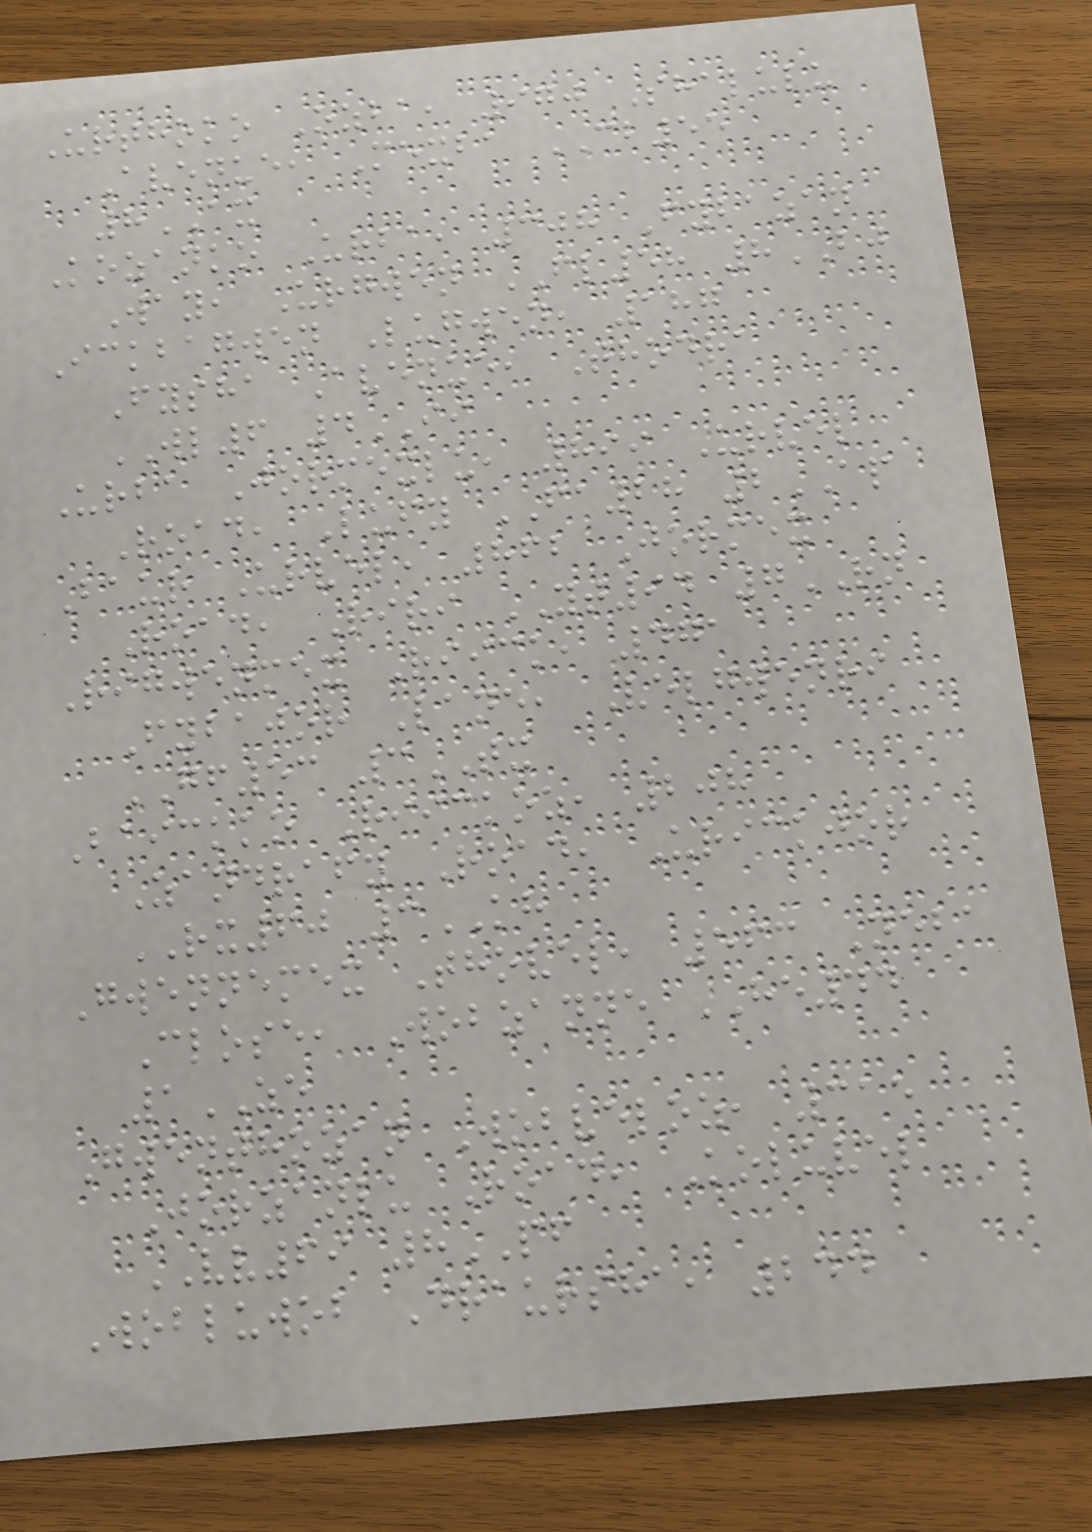Urthoko Ozba, 970 Shalulu
Avenue, Mexba CB55
8AX
Kozanko Urba, 308 Fybazan
Way, Urgwen FL58 8BJ
Ickbagwen Lugwen, 187
Fysha Avenue, Thodra
WL6 4II
Urba Jormexlu, 899 Urvel
Road, Lufy FA28 2AP
Baur Urvel, 862 Jormex
Road, Riri YT94 7RN
Rigwenmex Riick, 471
Fybajor Lane, Velgwenri
GF53 3TX
Baickko Riickoz, 208
Zandrafy Road, Urickjor
RX60 3KH
Gwennemex Thovel, 563 Neba
Close, Wobzanne HE44
1ZE
Gwenthozan Wobveloz, 315
Jorzanlu Road, Koluvel
VV69 8PF
Wobluwob Draursha, 244
